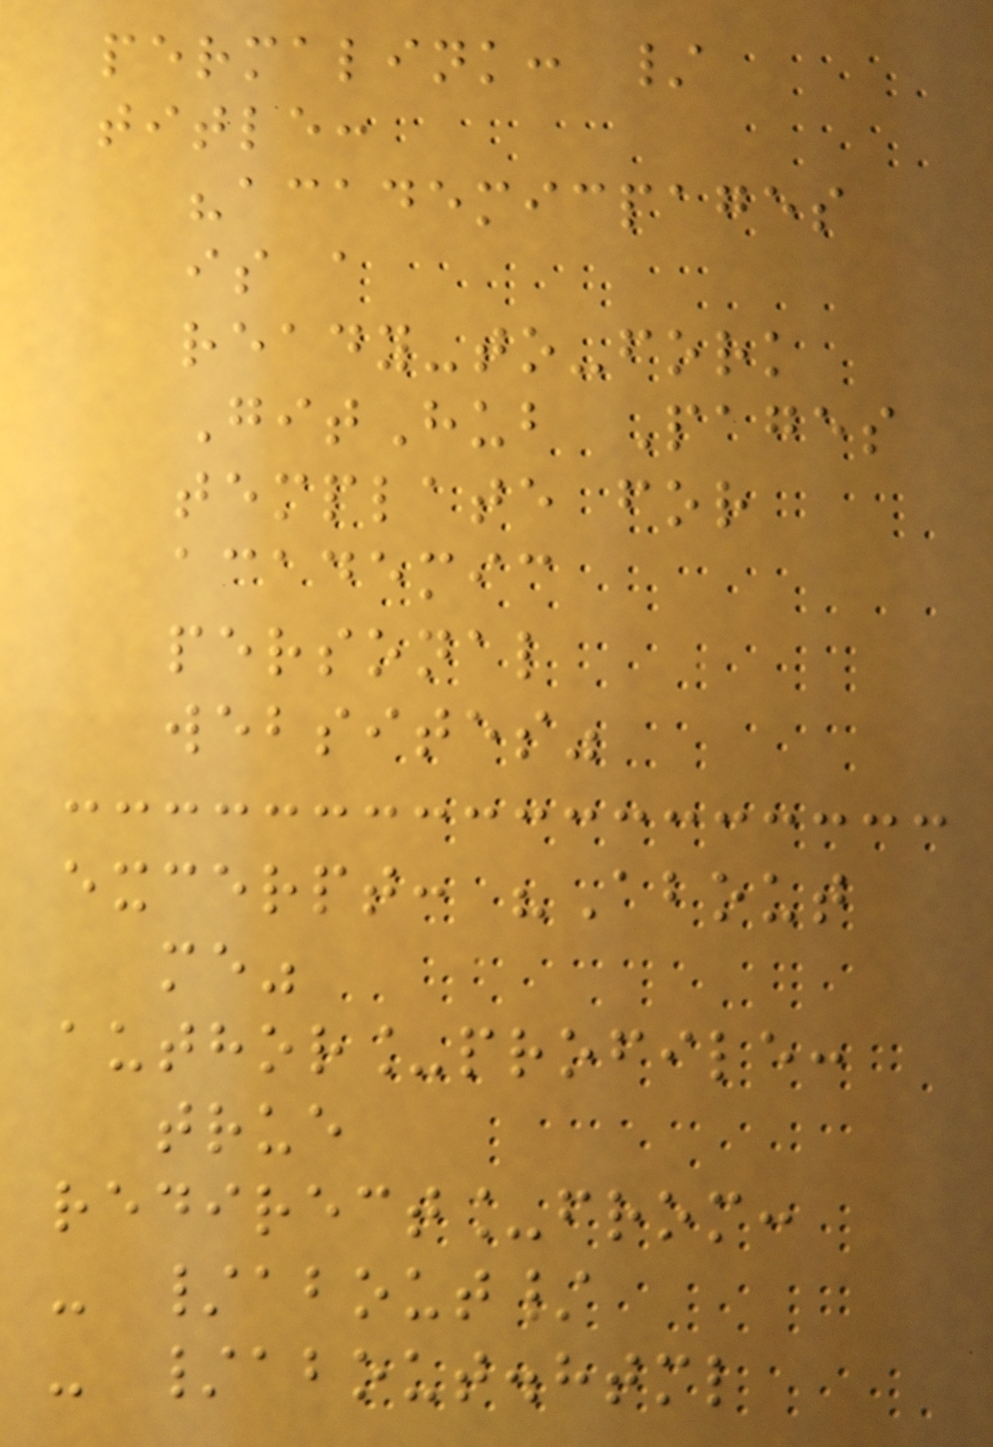permalink: /
title:
"academicpages
is a
ready-to-fork
GitHub Pages
template for
academic
personal
websites"
excerpt: "About
me"
author_profile:
true
redirect_from:
- /about/
- /about.html
